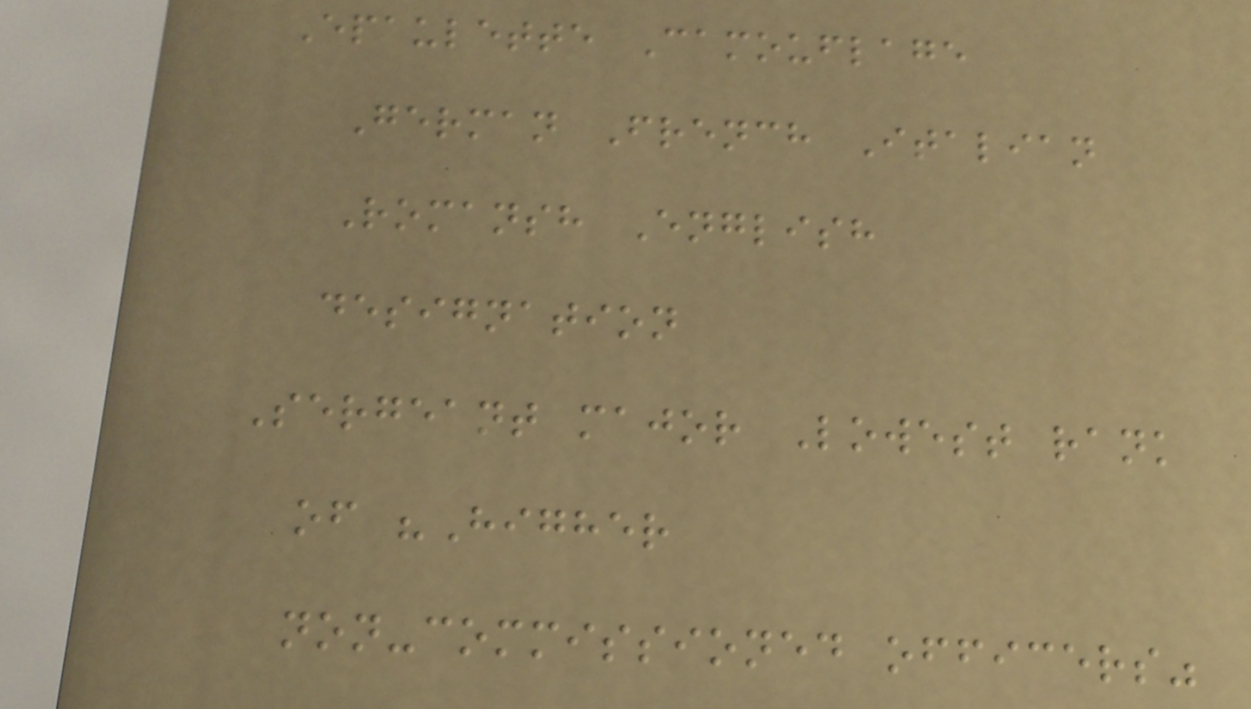Epaulette Camouflage
German French Italian
Romansh English
designation
Sergeant major Lowest rank
of "Higher
non-commissioned officers"
